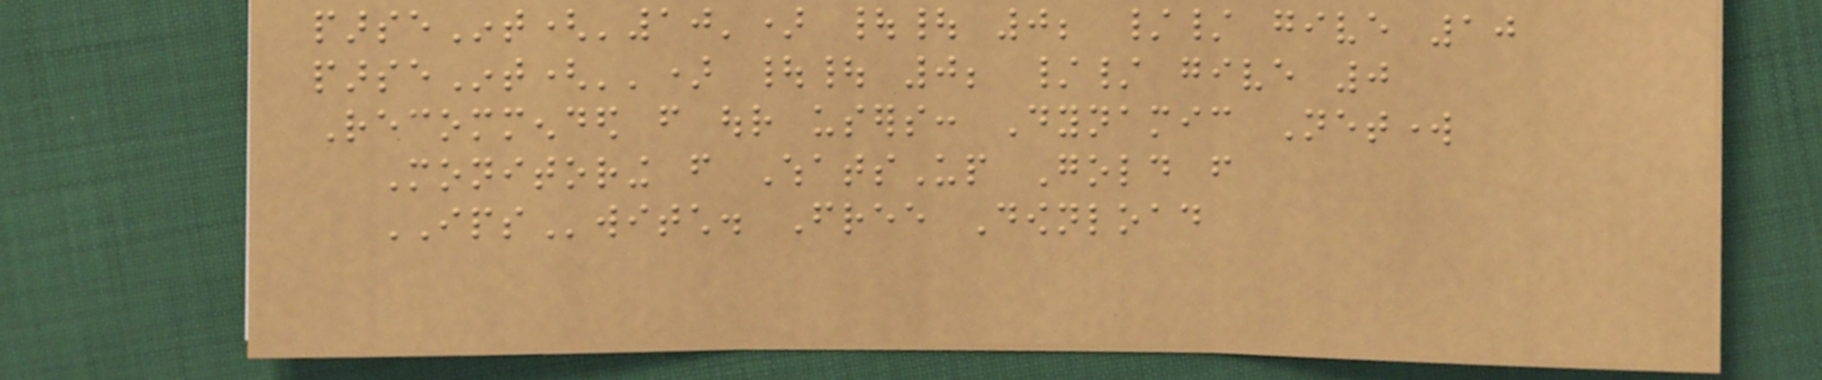parseInt('10') || 0; // give 10
parseInt('') || 0; // give 0
Recommended from our users: Dynamic Network
Monitoring from WhatsUp Gold from
IPSwitch. Free Download
